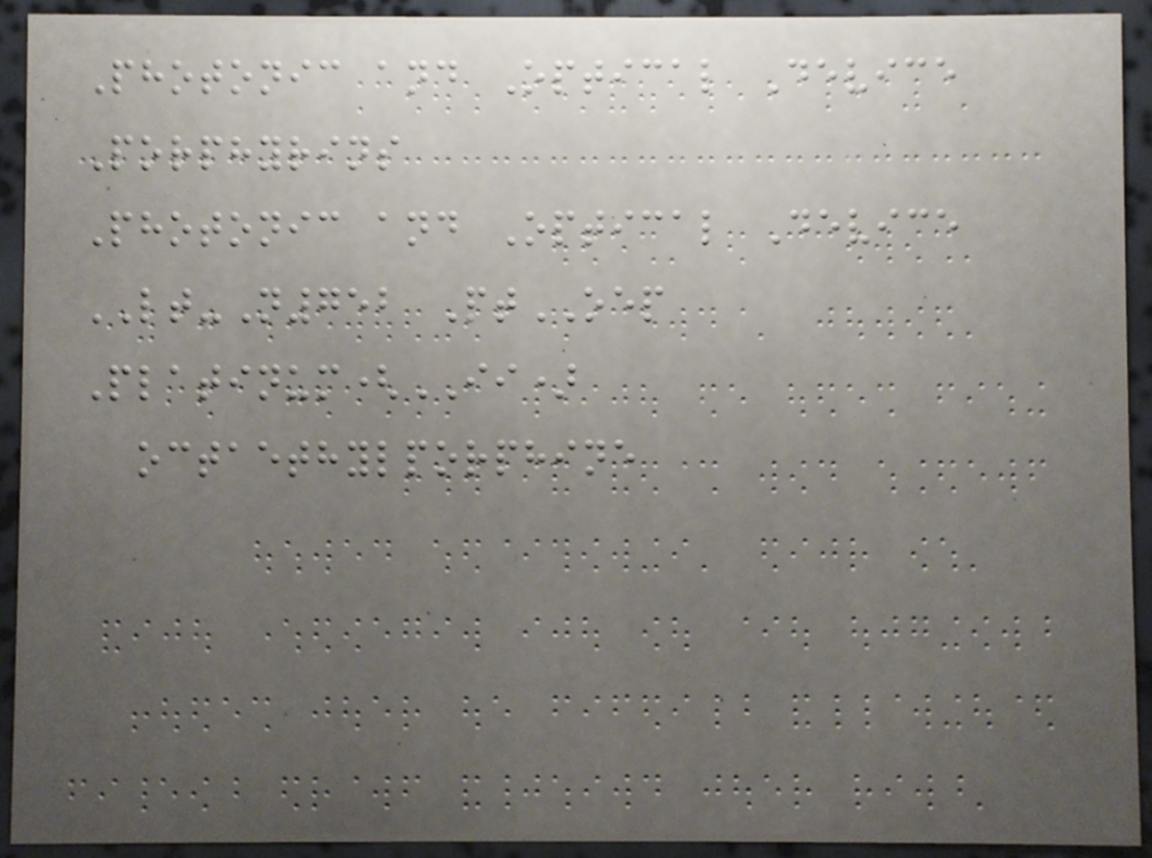Photonic and Optical Device
Porphyrins
Photonic and Optical Device
LT-N752 PtOEP
Platinum(II)
octaethylporphine
